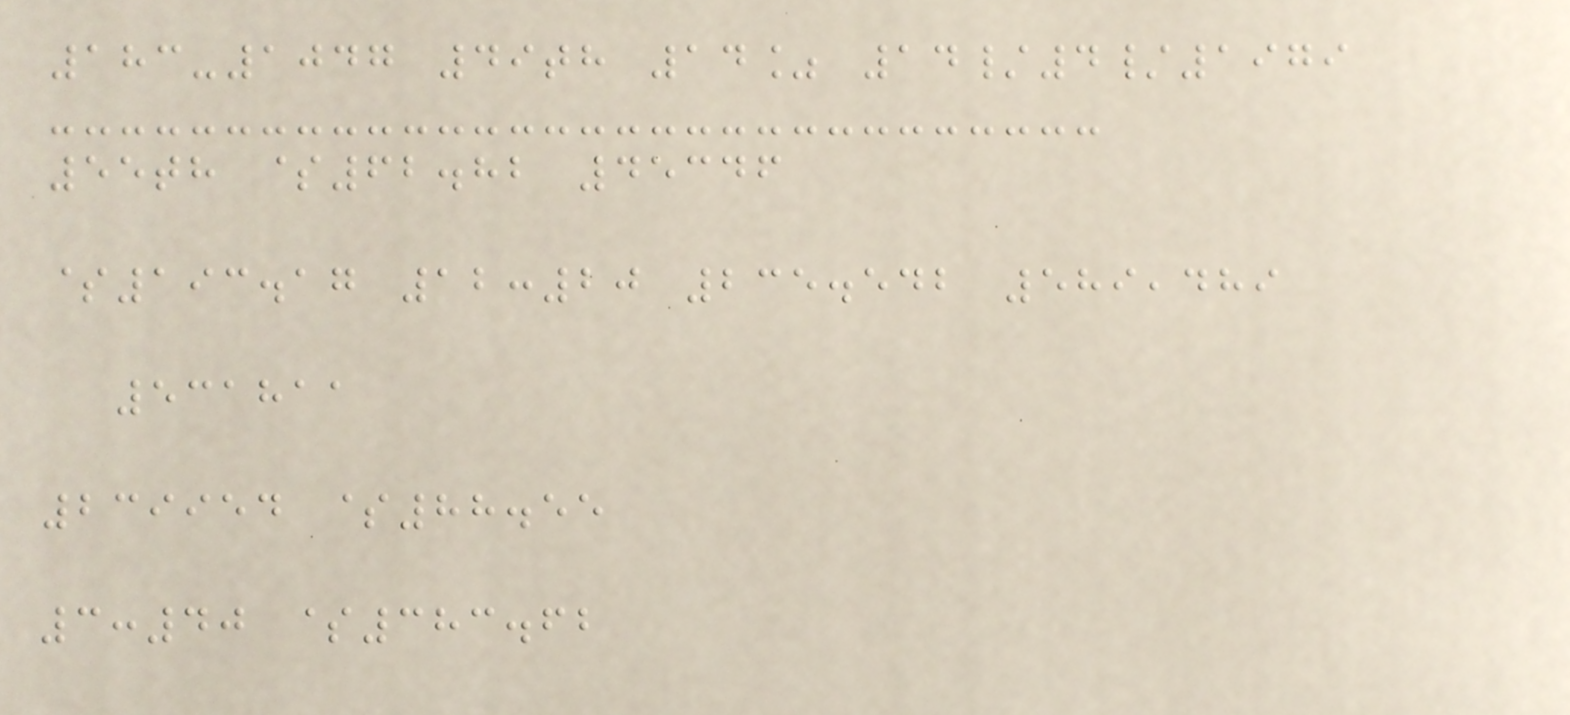183-1047 49th 14% 14/4/1979
55th $62.82 45346
$193.17 12:20 235.542 589,489
531811
239954 $88.55
3:40 $383.62
